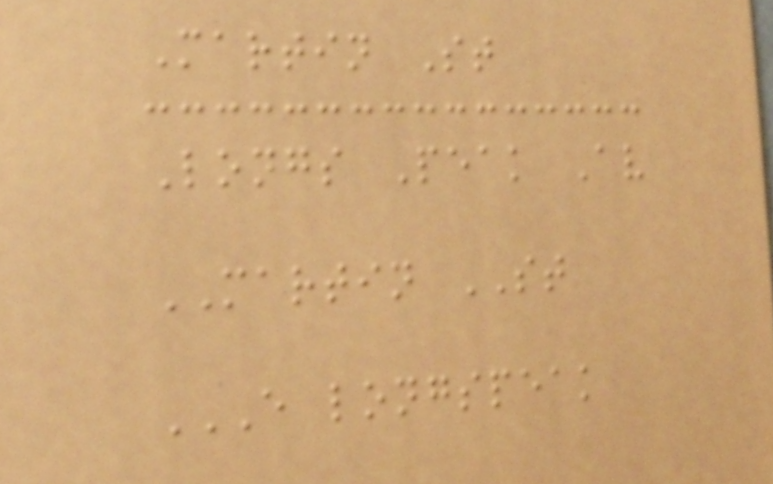Martin St
Longs Peak Av
MARTIN ST
E LONGSPEAK
